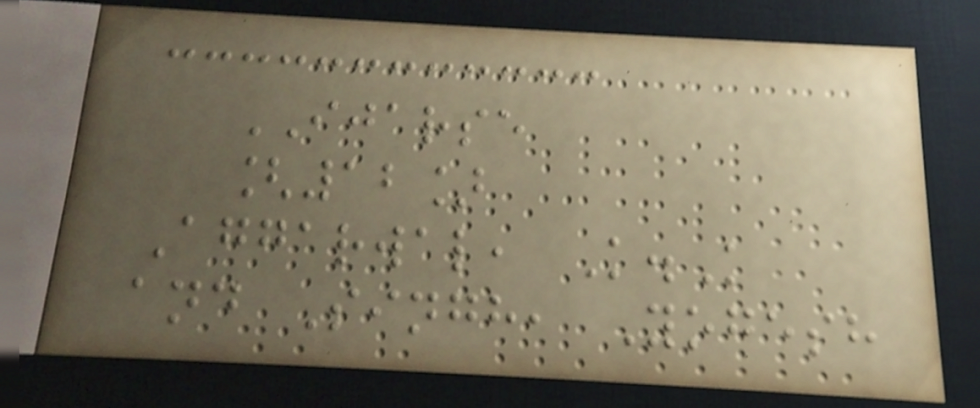IJARSE
[12]
Aggarwal, K.K
and Singh, Yogesh
